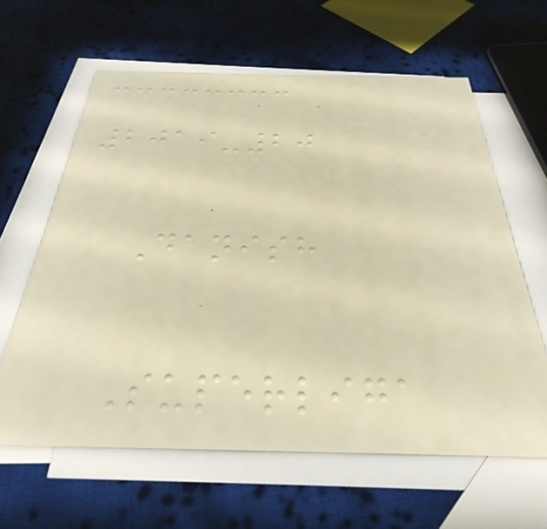2019-20
Danish
Superliga
